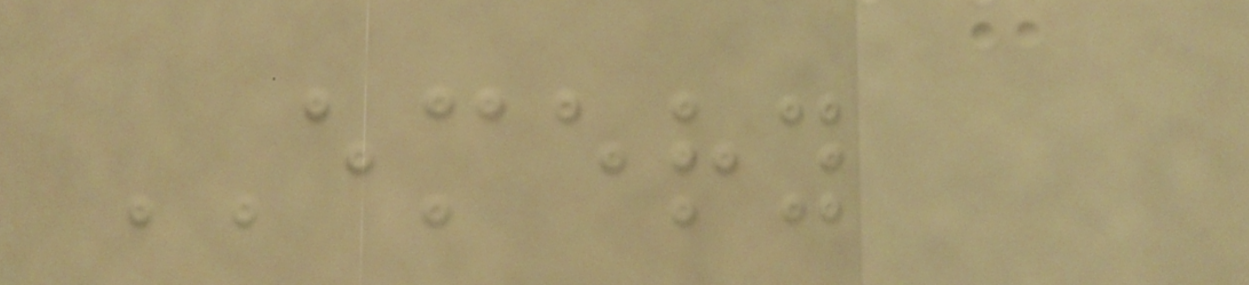EMERY
